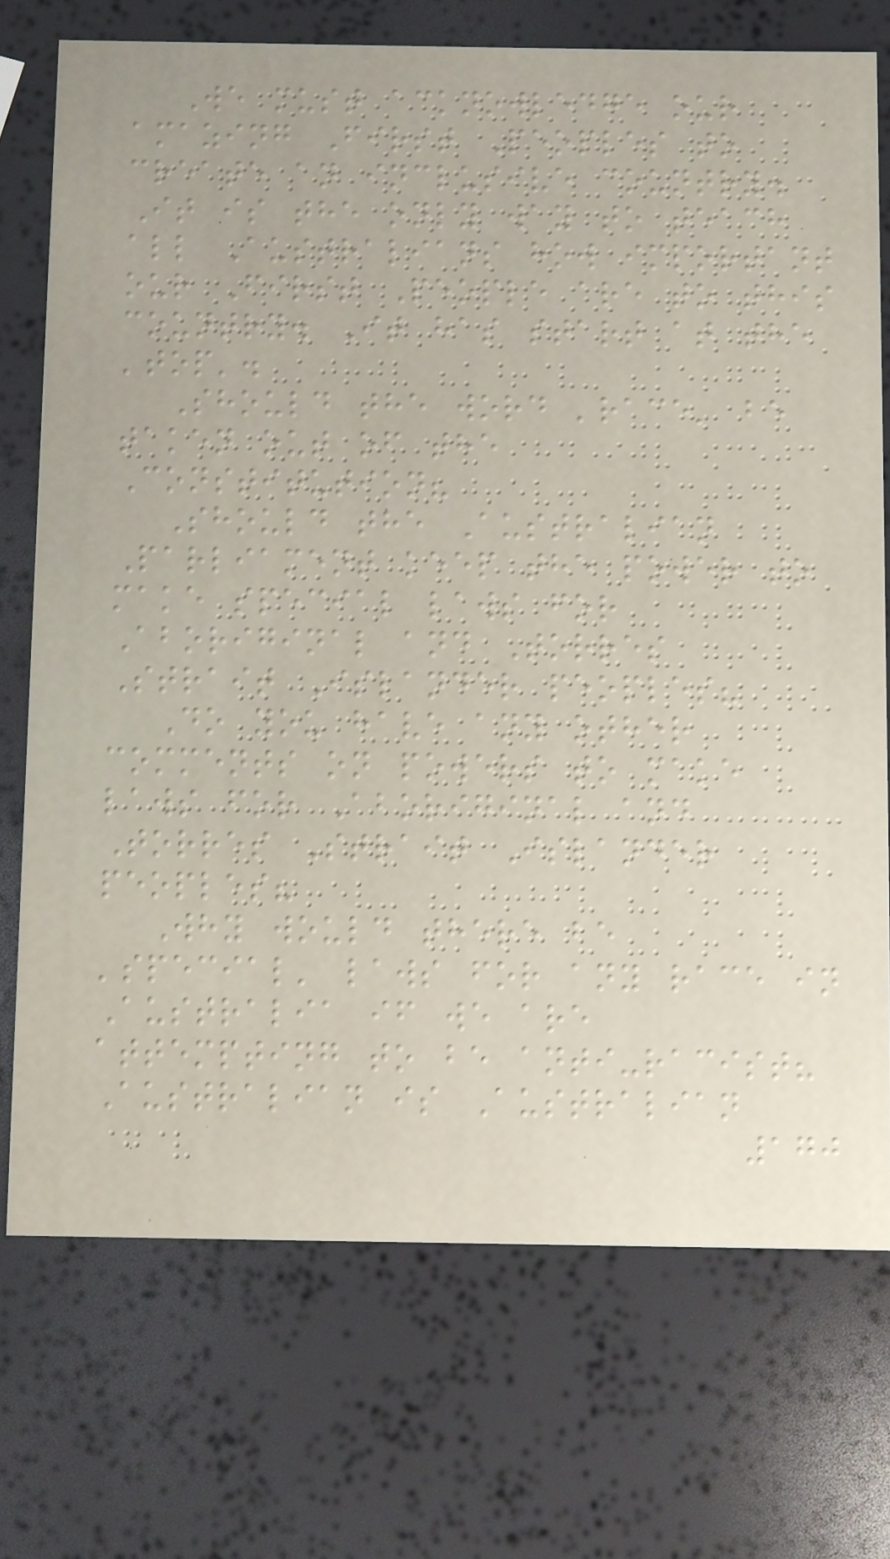We must acknowledge our
amazing First Peoples to
create an inclusive country.
It is the only way to teach
all Australians how important
our First People are to this
country. It has start at the
'top'.
Should the word 'race' be
taken out of the
Constitution?
Should the Australian
Parliament keep the power to
make special laws for
Aboriginal and Torres
Strait Islander peoples?
Do you have any other
comments on powers to make
laws for Aboriginal and
Torres Strait Islander
peoples?
Why would there be
'special' laws for any race in
Australia if we are
attempting to be anti-racist?
Australian is Australian
170
